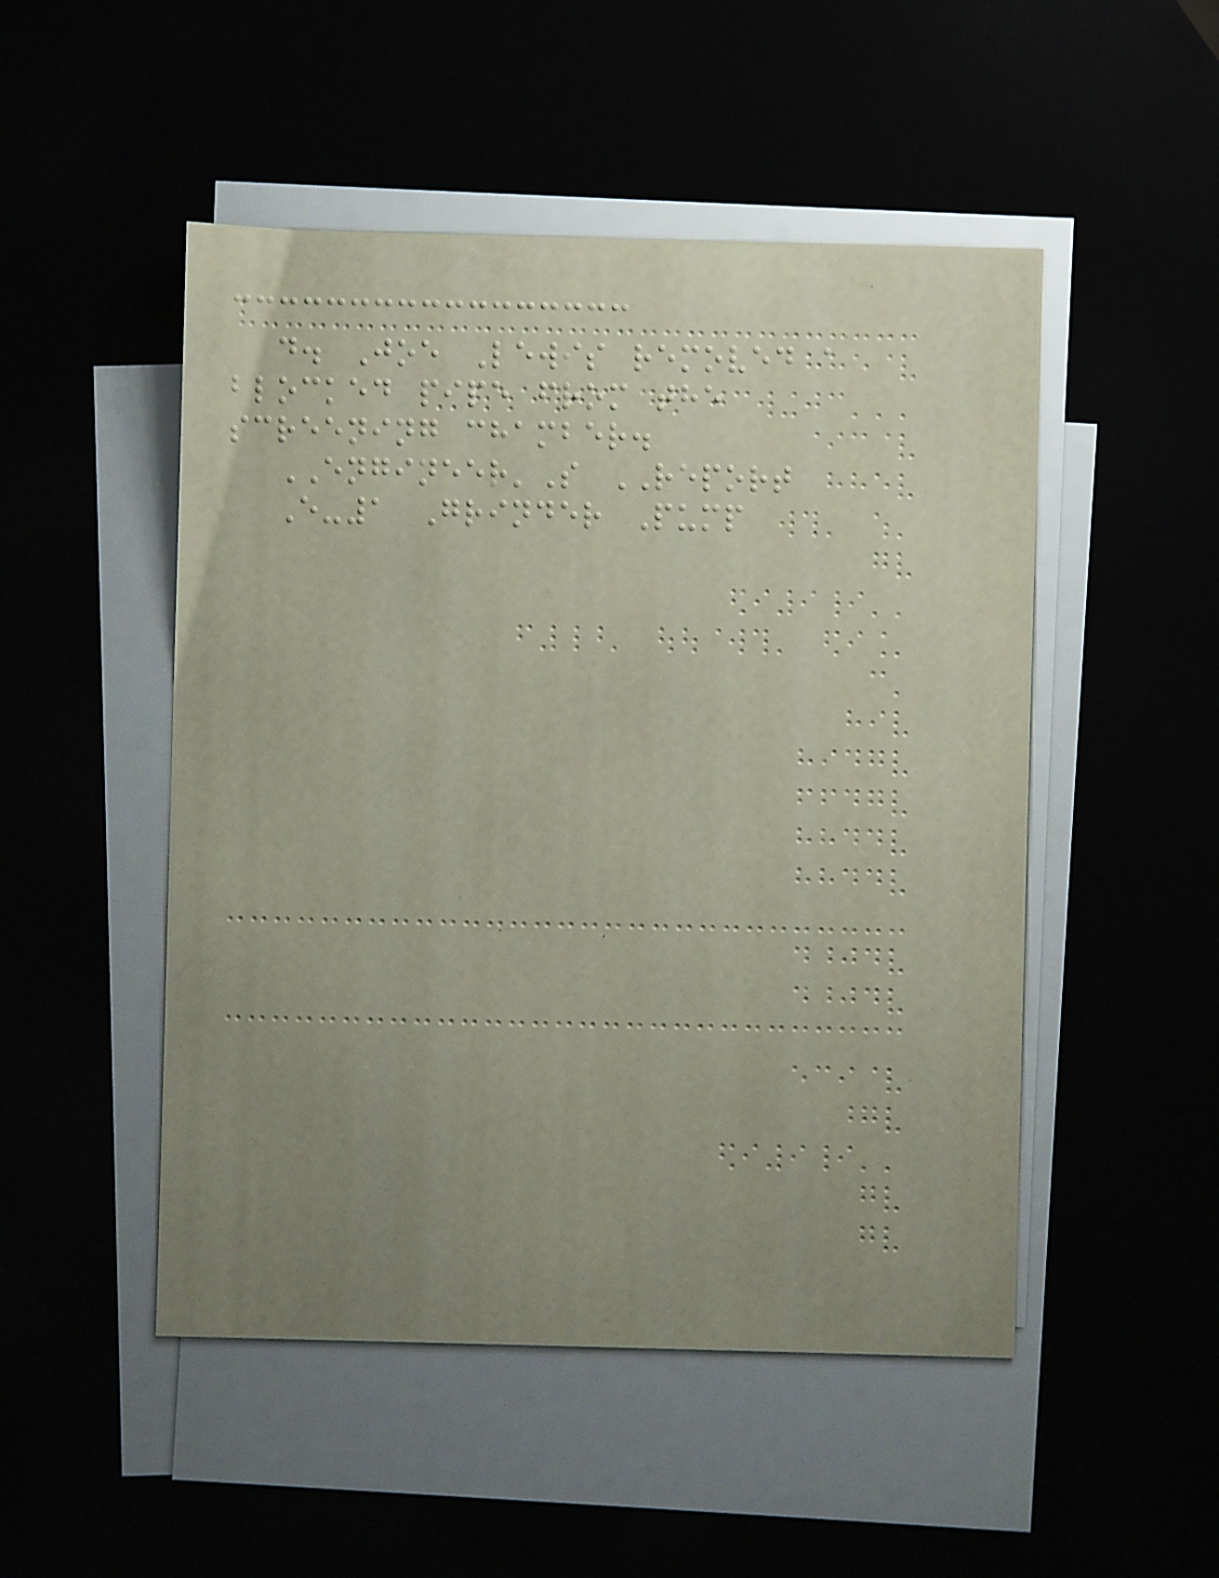d. Joe Lewis removed a
blocked pipe from the
screening chamber.
ENGINEER'S REPORT
E-1 Grinder Pump
